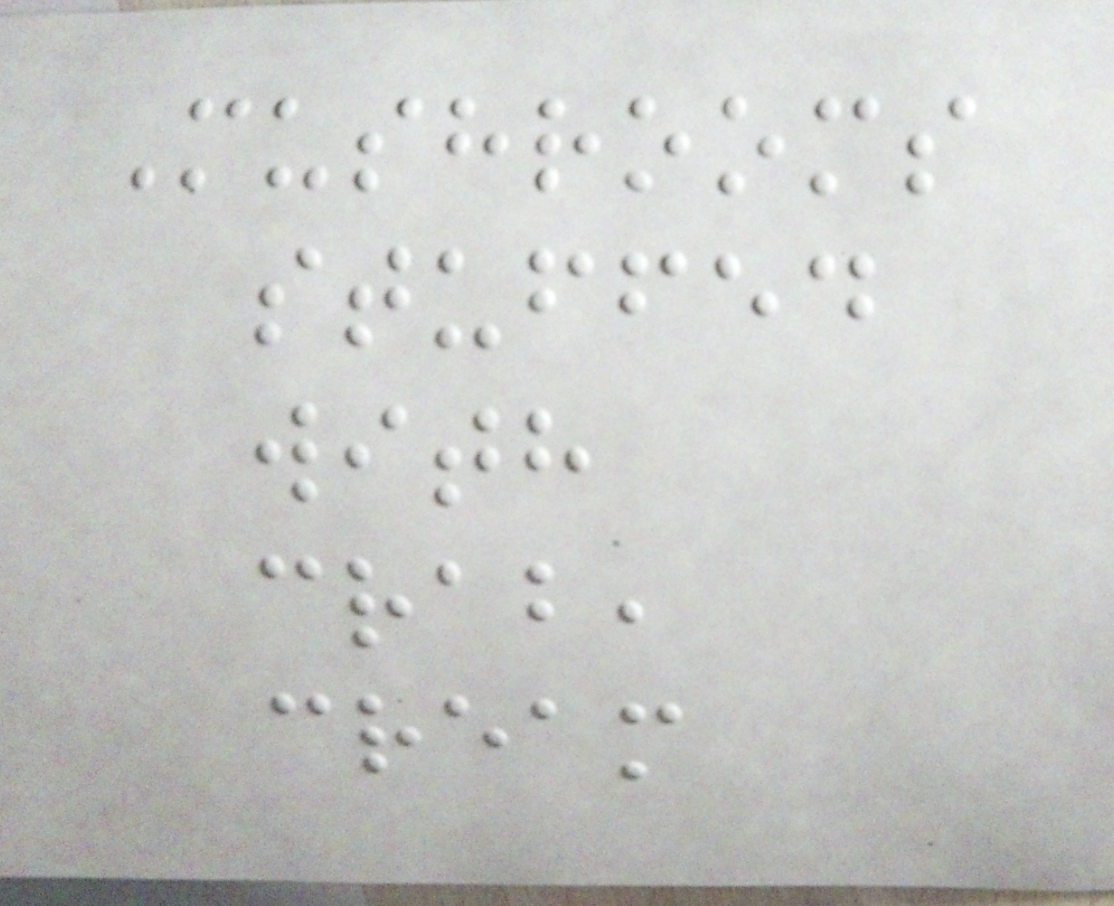Mushrooms
stuffed
with
crab,
cream
